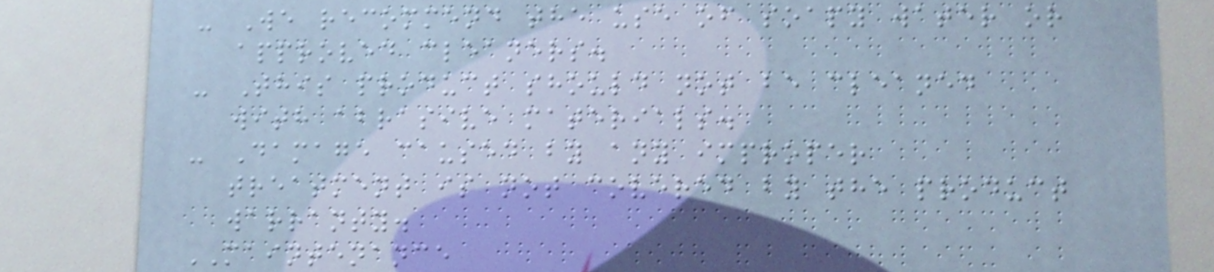- We recommend the use of soapy water or
approved cleaners.
- This product should not be cleaned
with abrasive materials.
- Damage caused by any improper
treatment is not covered by the product
warranty.
MAINTENANCE
